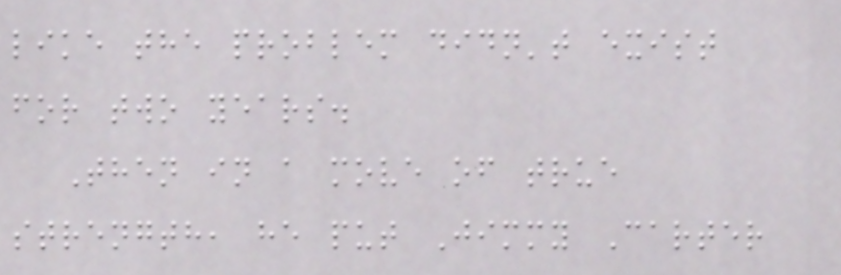like the problem didn't exist
for two years.
Then in a move of true
strength, he put Jimmy Carter
